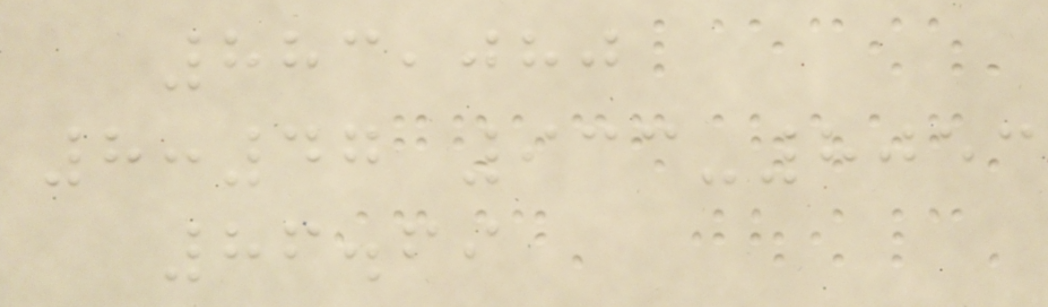883,080
8:47 933-8053
86.69
